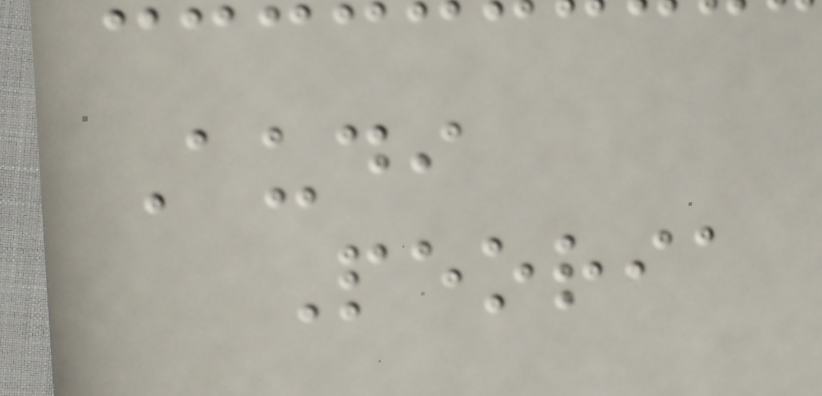Audi
Peoria
